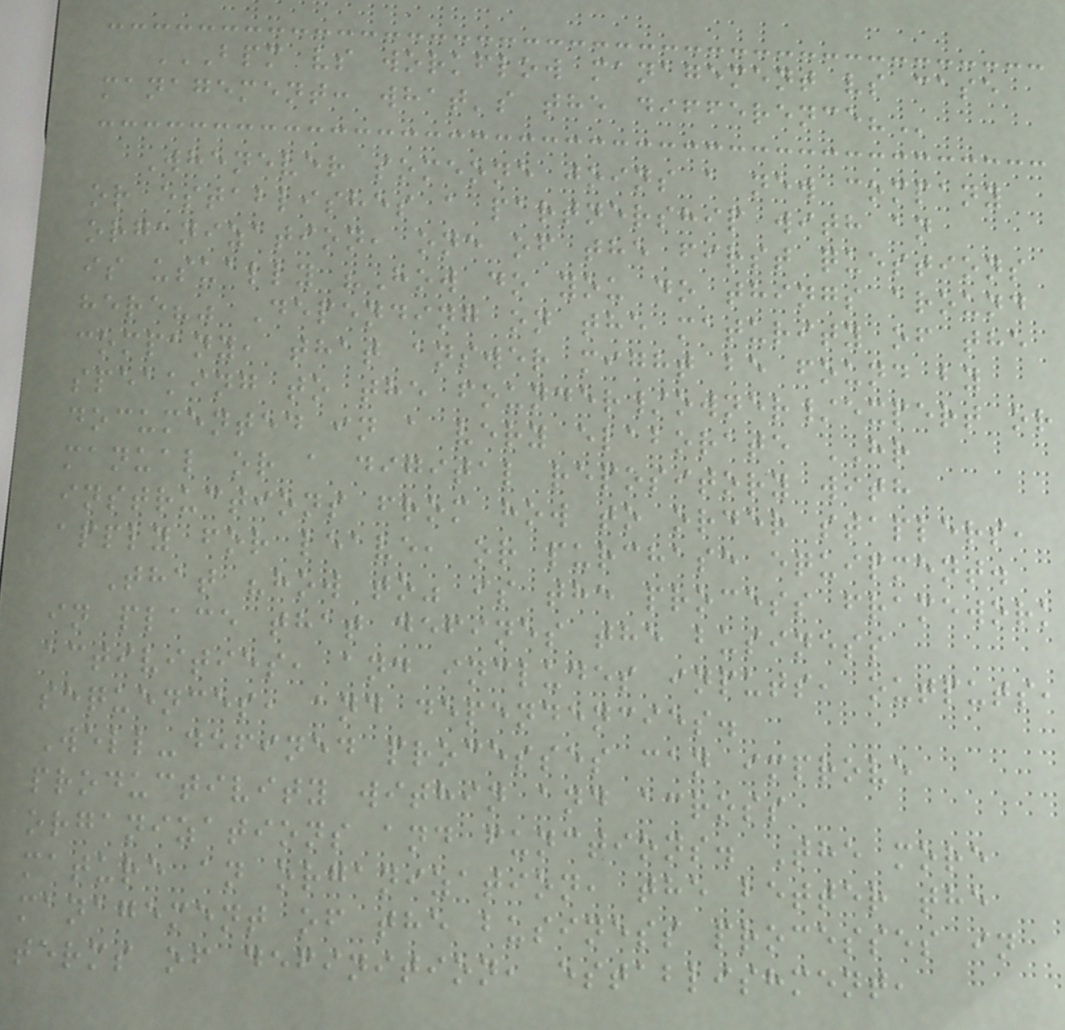BPM VS WORKFLOW MANAGEMENT VS CASE
MANAGEMENT: WHAT'S THE DIFFERENCE?
Whenever someone joins a new company
or establishes a partnership with an
organization, one of the first questions
is usually "How do you do things around
here?" Depending on the maturity of the
company, that answer might be found by
speaking to the founder/owner/expert or
documented in a very elaborate HR
manual or a digital repository with
instructions from how to order staplers,
apply for leave, or purchase equipment.
That "how to" is the process framework
in place that defines the business
activities, and includes inputs, outputs,
sequences, and dependencies.
Well-defined processes can improve
productivity within and across
organizations and functions. The more
mature an organization, the better the
management of the business processes in
terms of definition, establishment,
